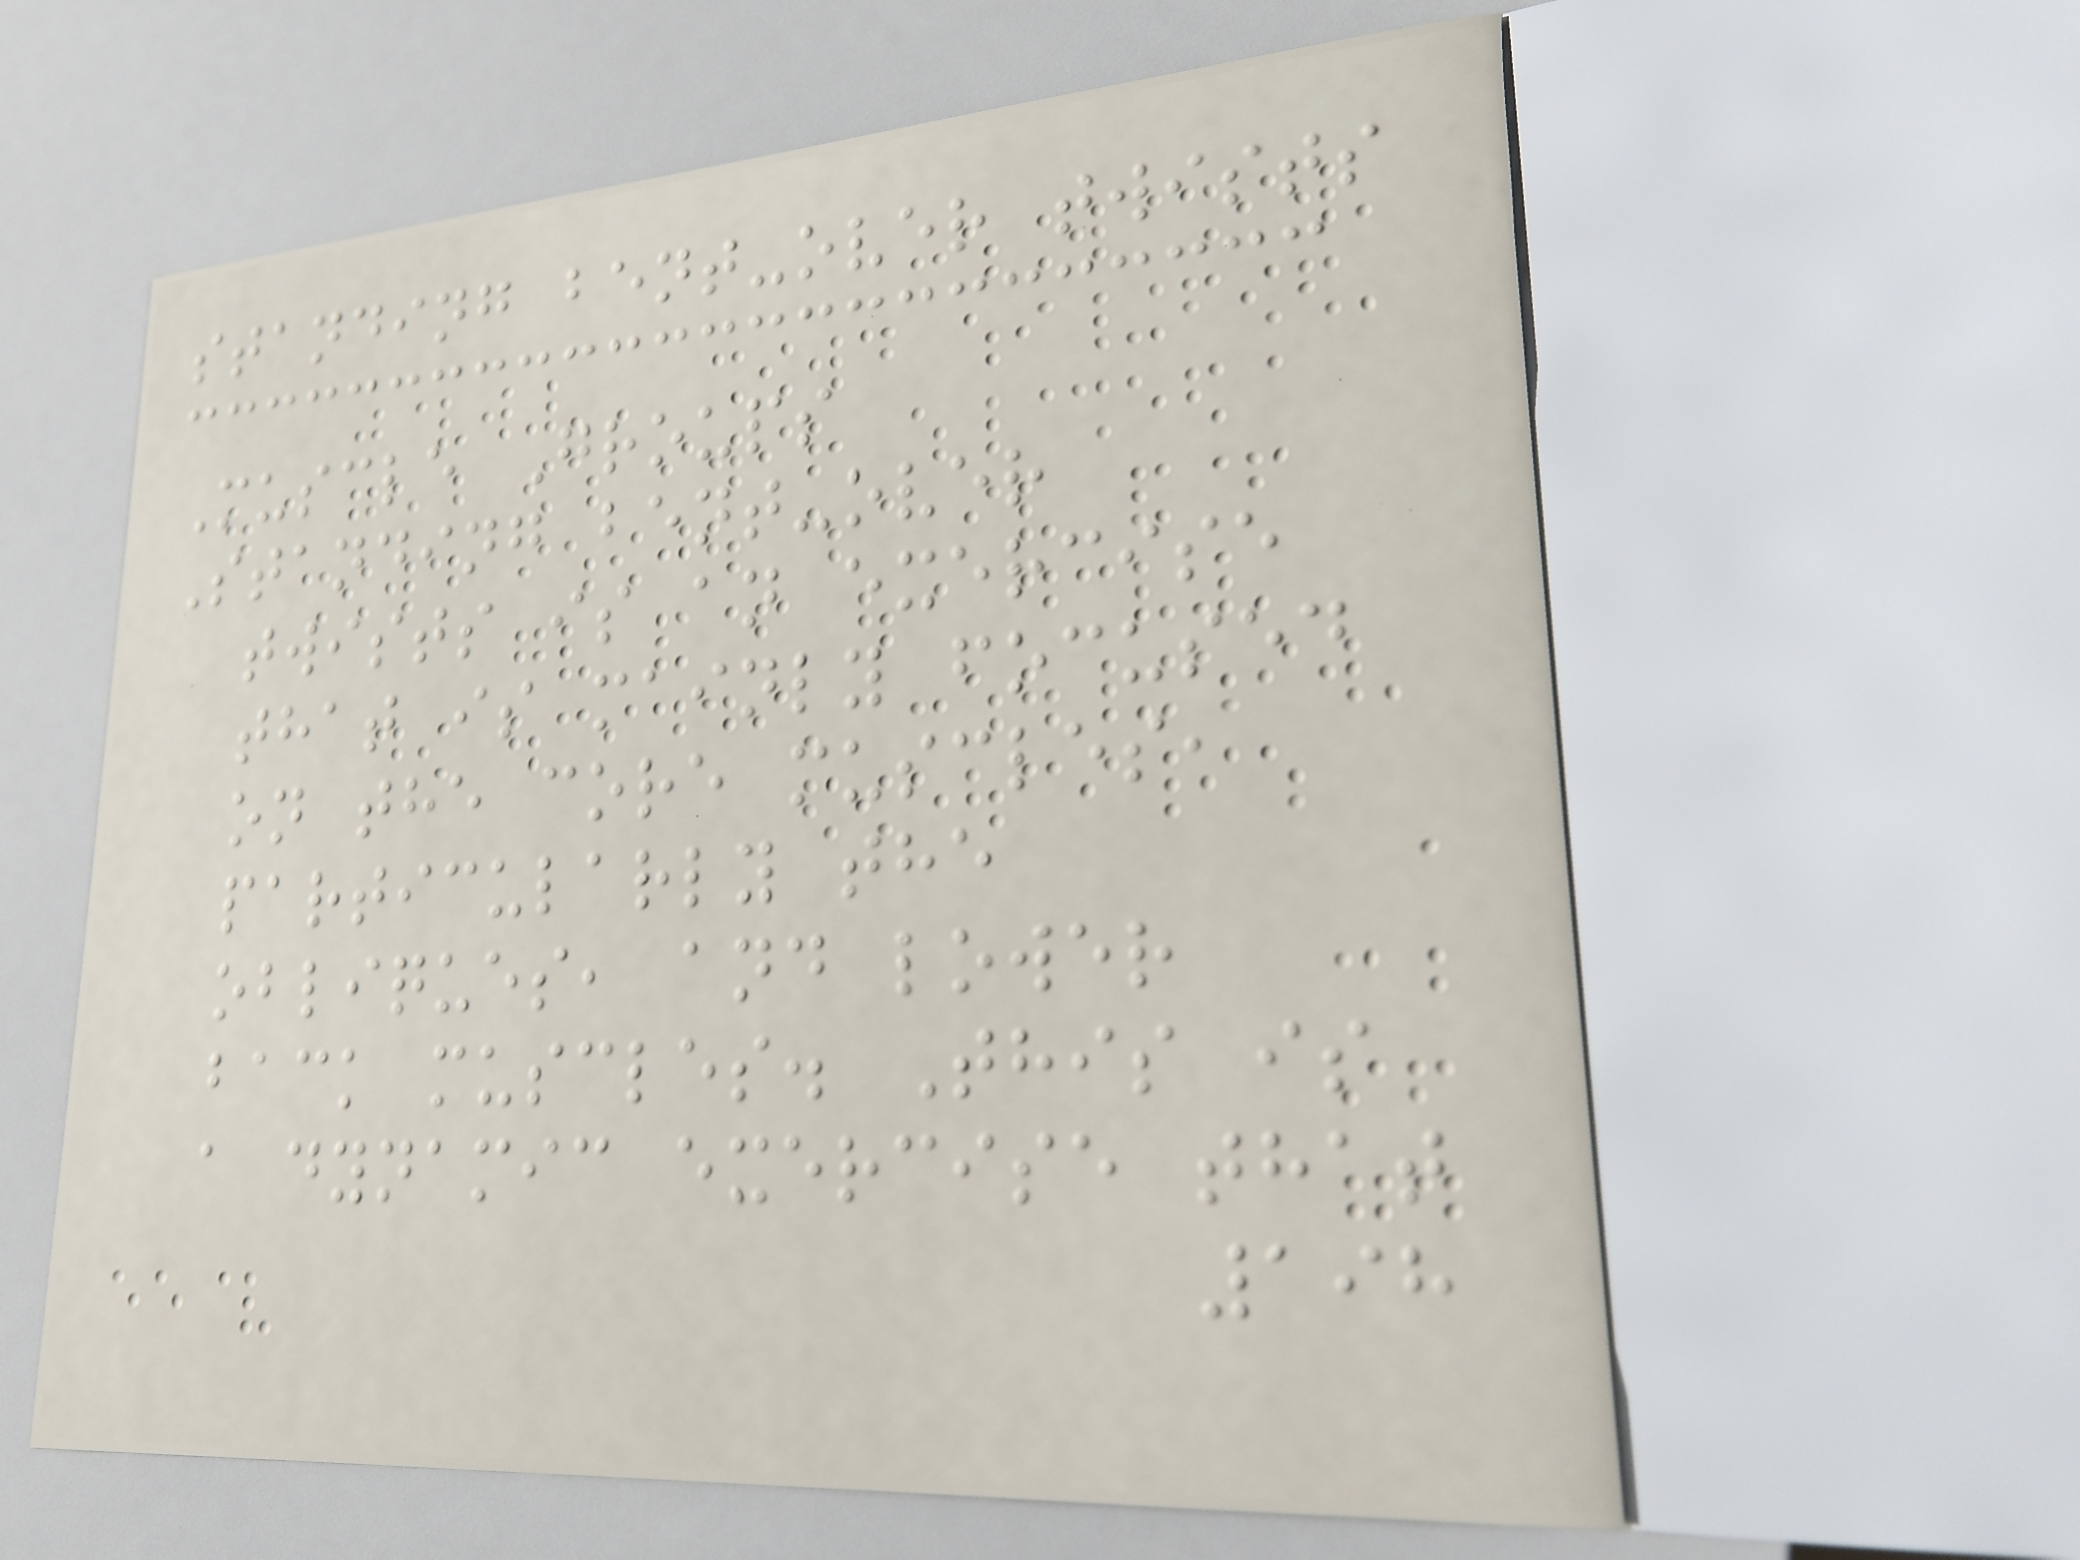standing bent-over twists
Muscle Groups
Standing bent-over
twists is an exercise
that is mainly focused
on the core muscles,
particularly the
obliques, and lower
back muscles. This is
a dynamic exercise that
198
